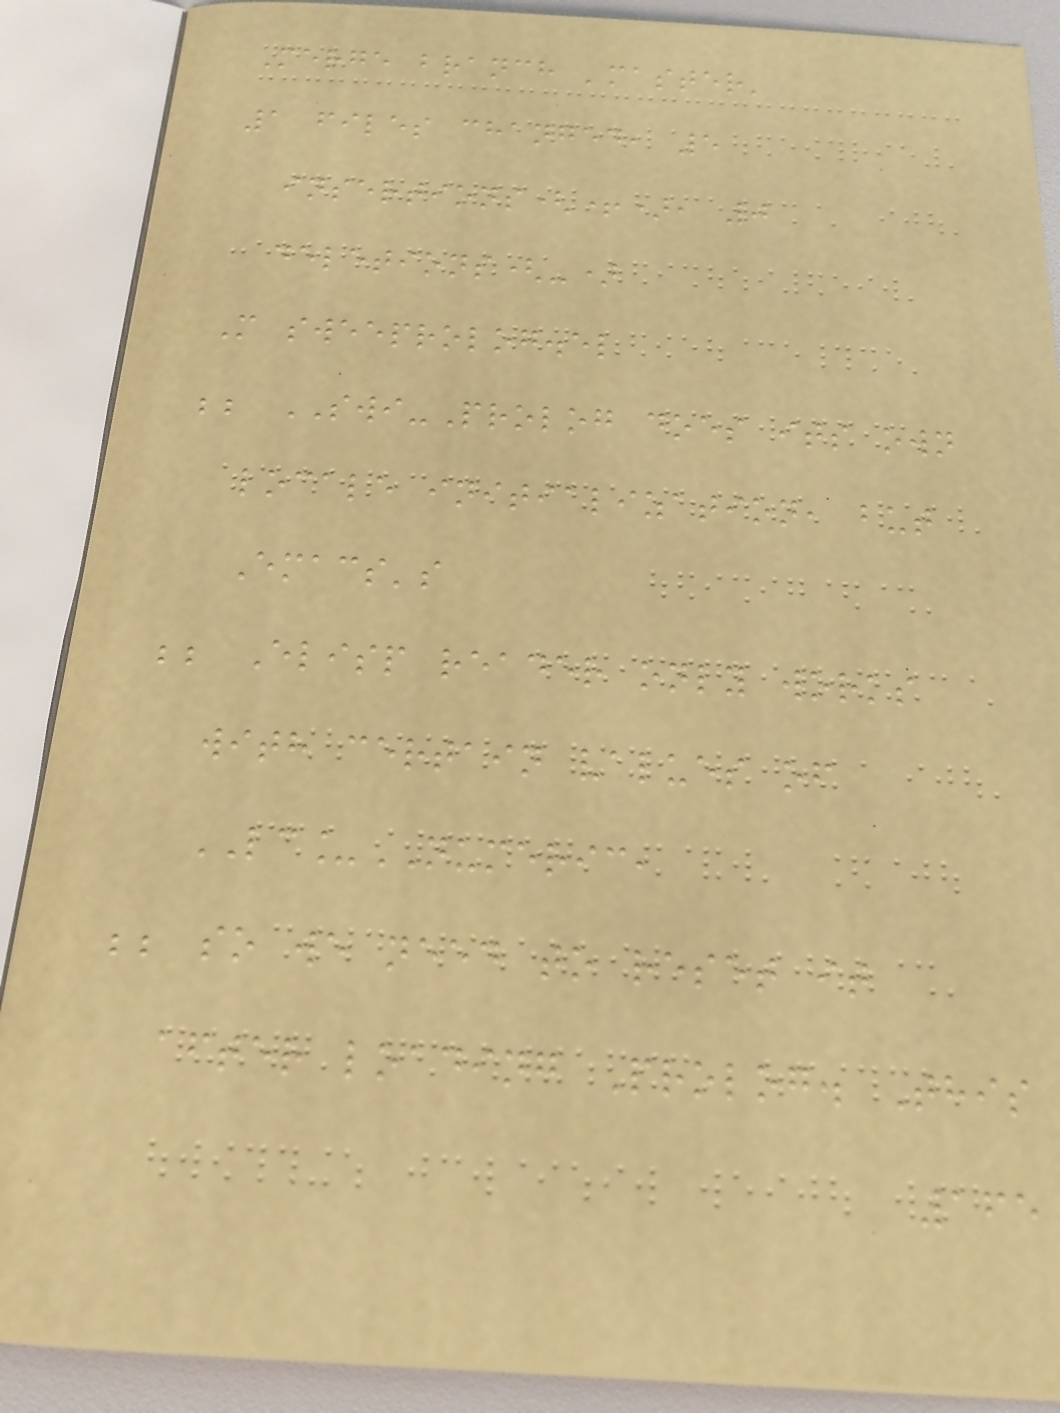Merge branch 'master'
1 files changed, 5
insertions(+), 0
deletions(-)
M sweeprolog.el
;; SWI-Prolog does its own
locale initialization, but
Emacs's
;; Elisp reader only works
with certain values of
LC_NUMERIC,
;; so we need to reset it
after loading Prolog. This
165
